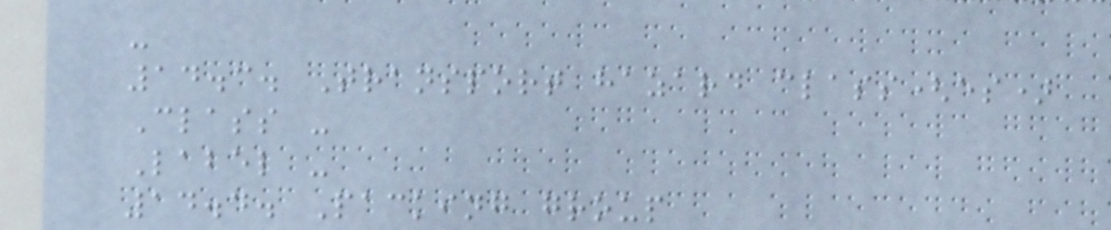-
14.3. Transport hazard class(es)
Class -
Label -
14.4. Packing group
